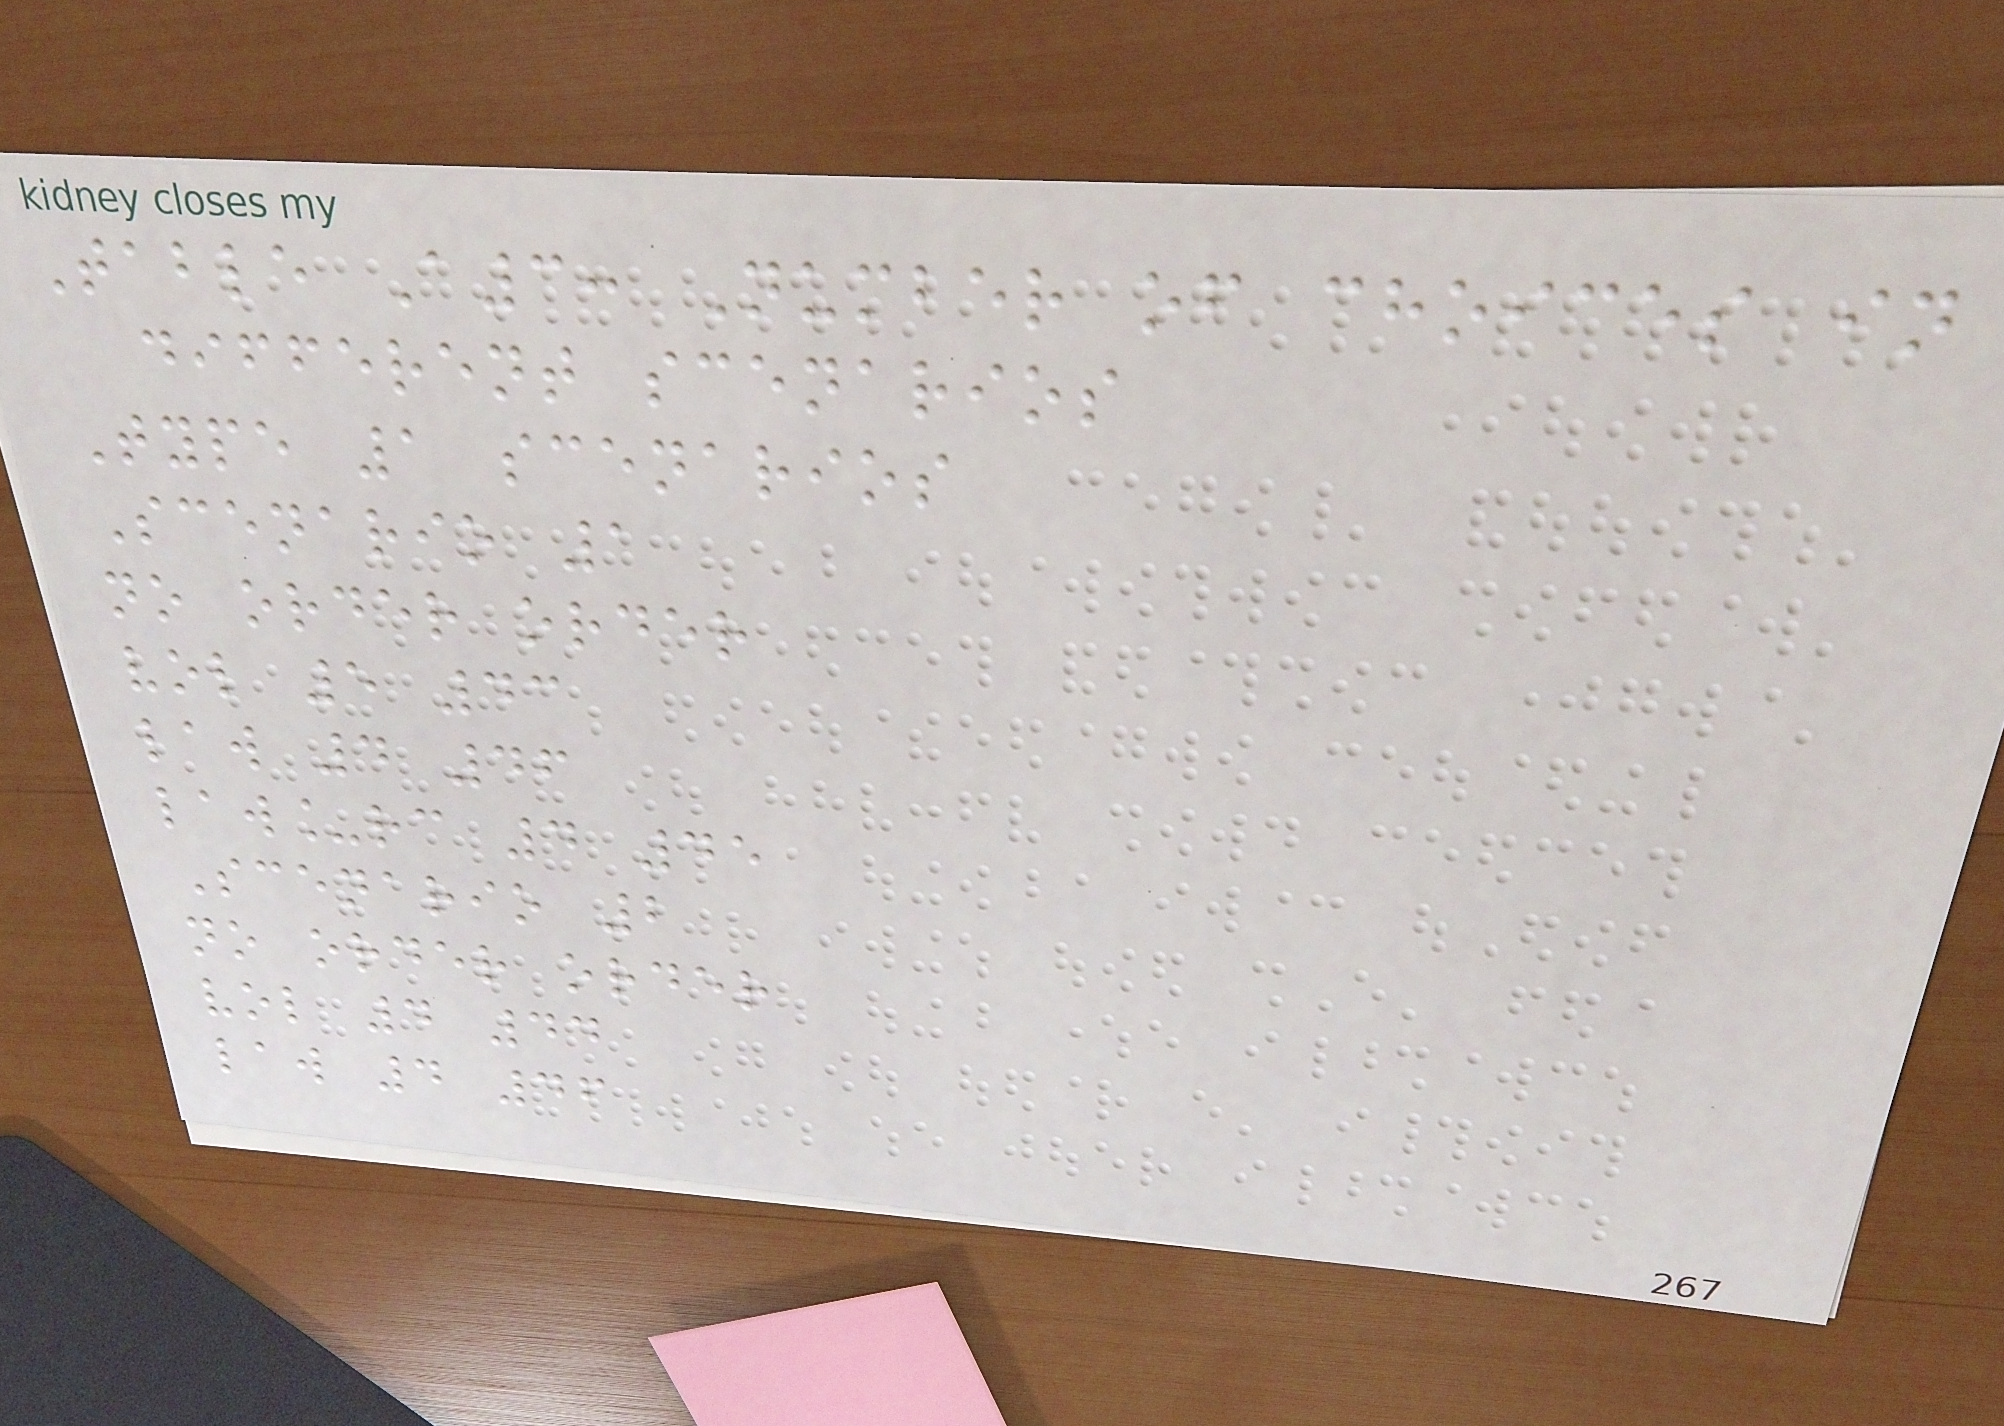Table A3: Number of choices in
different scenarios
Type 1 scenarios
Scenario 1
no order order
vol 5 43
law 4 46
law_rc 4 45
Scenario 2
no order order
vol 4 44
law 4 46
